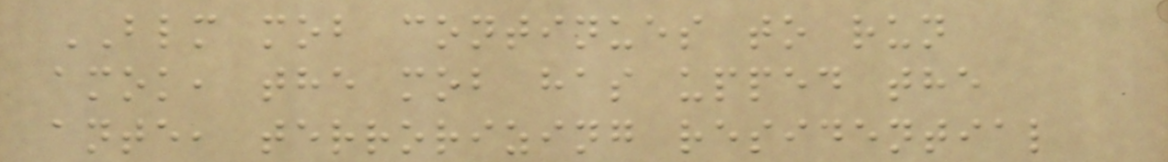BLM mob continues to run
amok, the mob has upped the
ante, terrorizing residential
